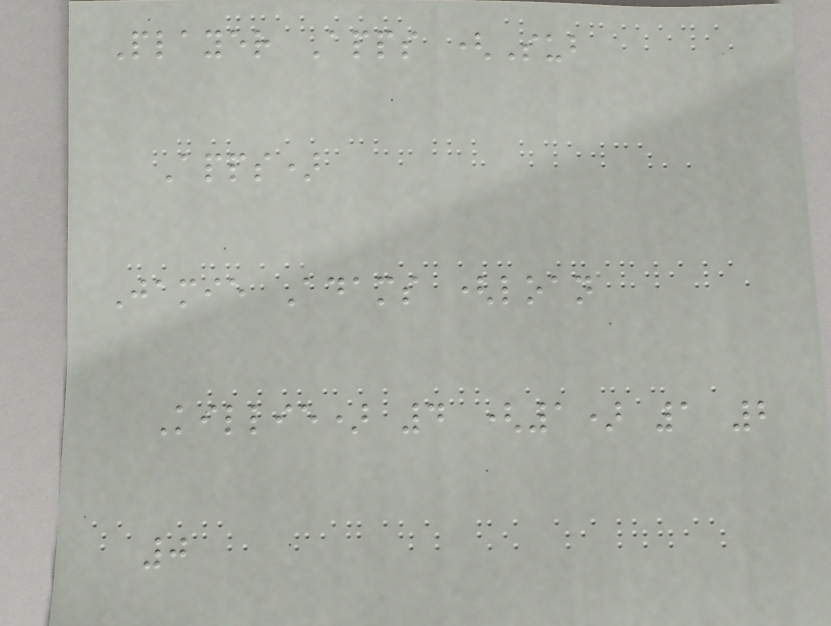Player Apps (Sub
Apps)
Jamie Adams (loan
Killie) 4 (1) 1 2
0
